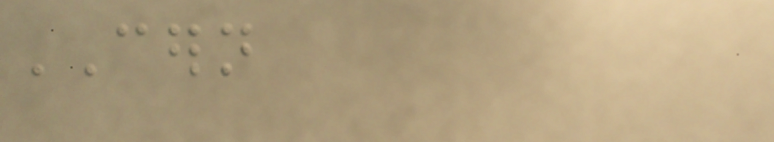CERN
